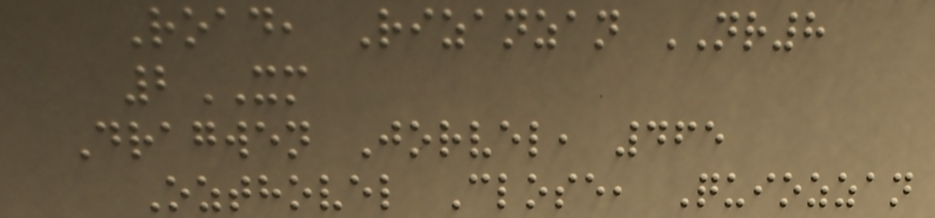Road, Rizanzan NR8
2XM
Dragwen Jorvel, 465
Ozthovel Close, Quiozzan
